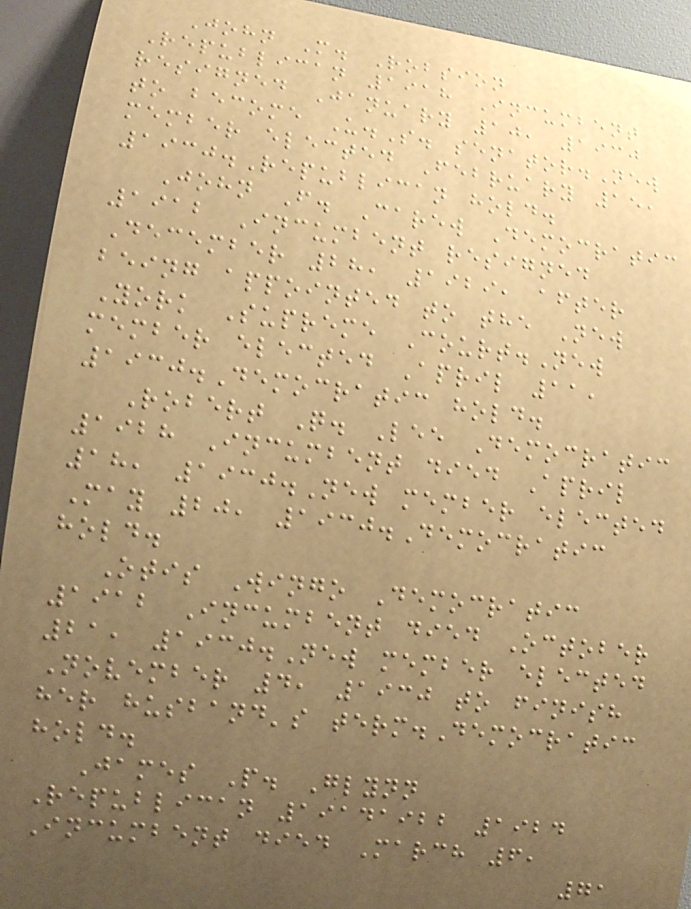John M. Robsion
Republican 1918 Incumbent
resigned January 10, 1930
to become U.S. senator.New
member elected February 15,
1930.Republican hold.
John F. Carew Democratic
1912 Incumbent resigned
December 28, 1929, after
being appointed to the New
York Supreme Court.New
member elected April 11,
1930.Democratic hold.
Robert Q. Lee Democratic
1928 Incumbent died April
18, 1930.New member elected
May 20, 1930.Democratic
hold.
Otis Wingo Democratic
1912 Incumbent died October
21, 1930.New member elected
November 4, 1930 to finish
her husband's term.Democratic
hold.
James P. Glynn
Republican 19141922 1924
Incumbent died March 6,
71
